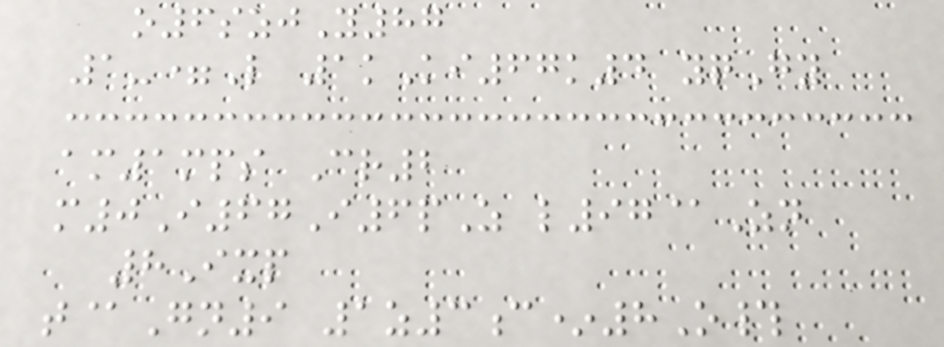o6szjY87
1-=L 1kKi67k4 yqGy
am1mps Cr2
m0I67I6pZ l97@Zn
8Ixp
t@Gn9 1z3c*8O#
